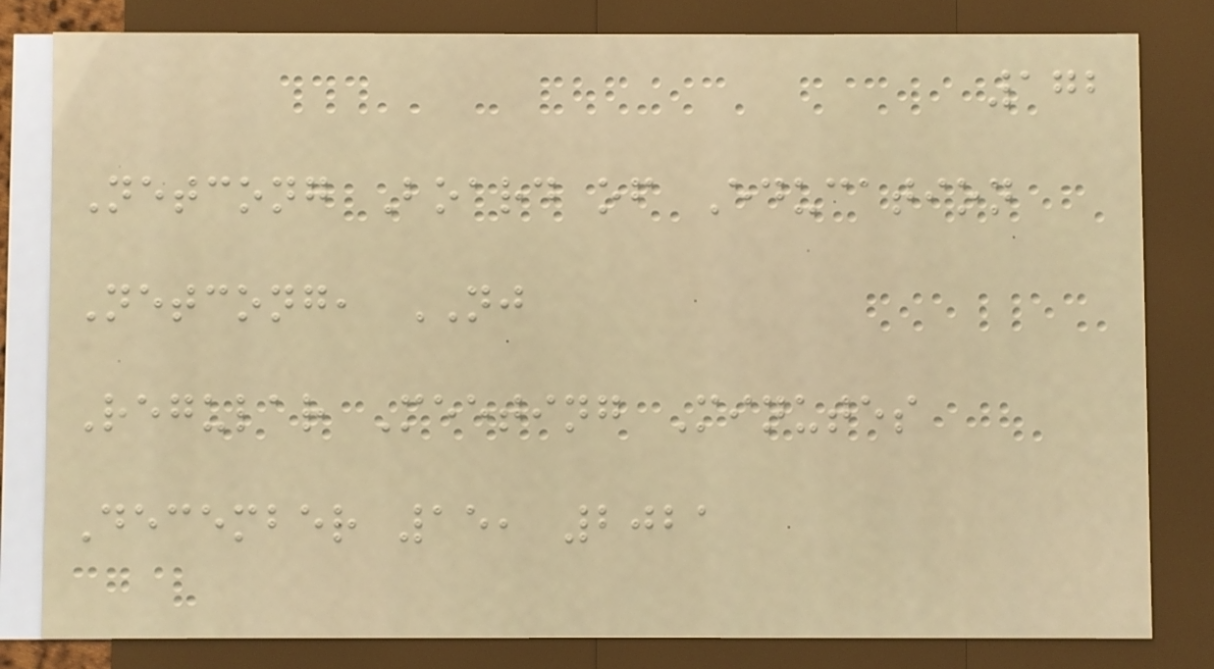172
Netcong Board of Education
Netcong, NJ
Regular Meeting Minutes
December 15, 2021
